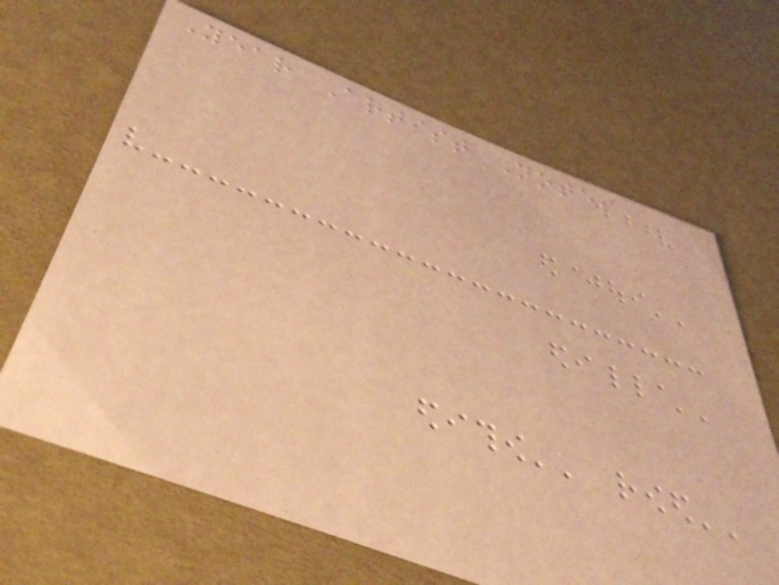Year Artist Notes
